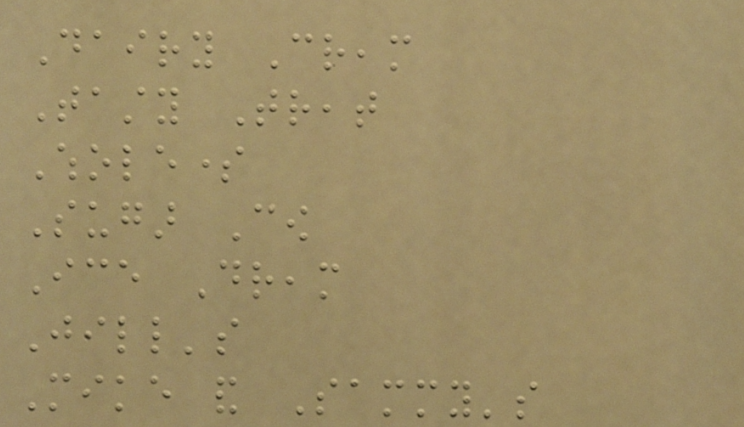Dairy Cream
Tasty Treat
Wholesome
Sugar Cow
Ice Dream
Jill's
Mike and Sammy's
